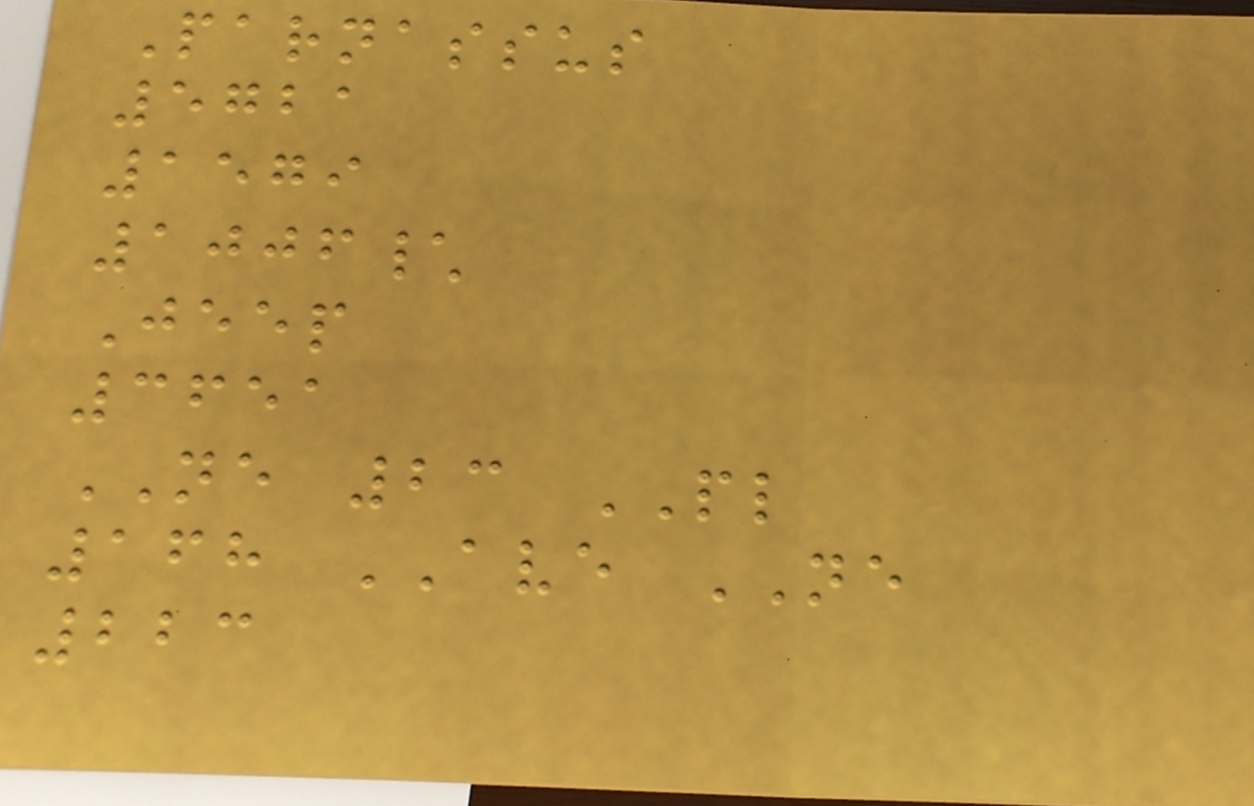Parnassus
5721
1579
1006\
Jeep
3651
NE 23 PL
168 AVE NE
223
